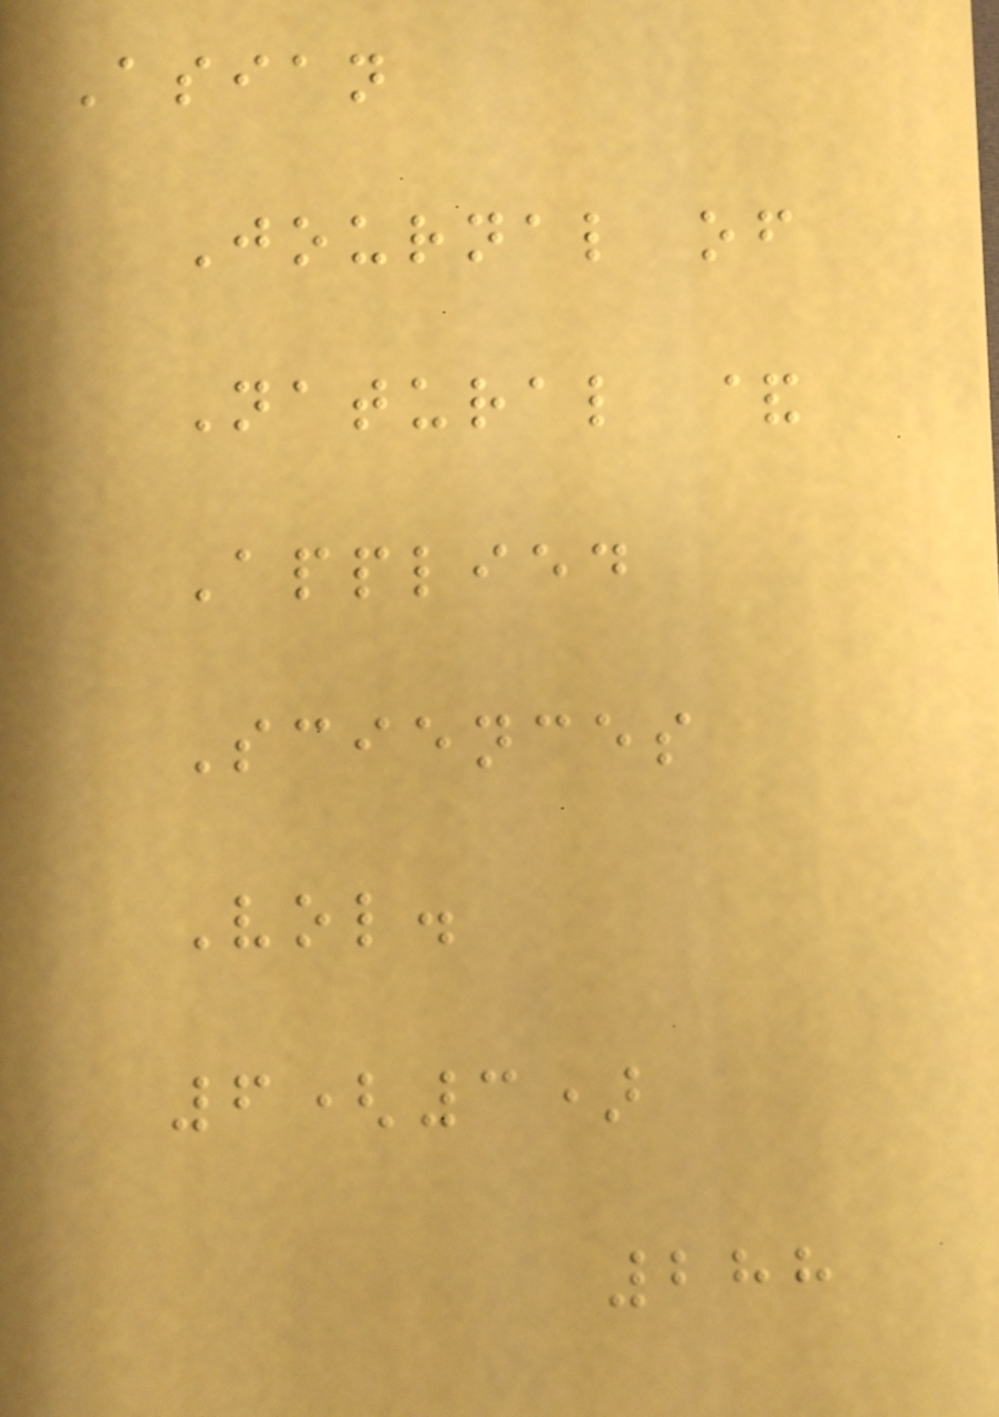Asian
Journal of
Natural &
Applied
Sciences
Vol.
6(3)
288
